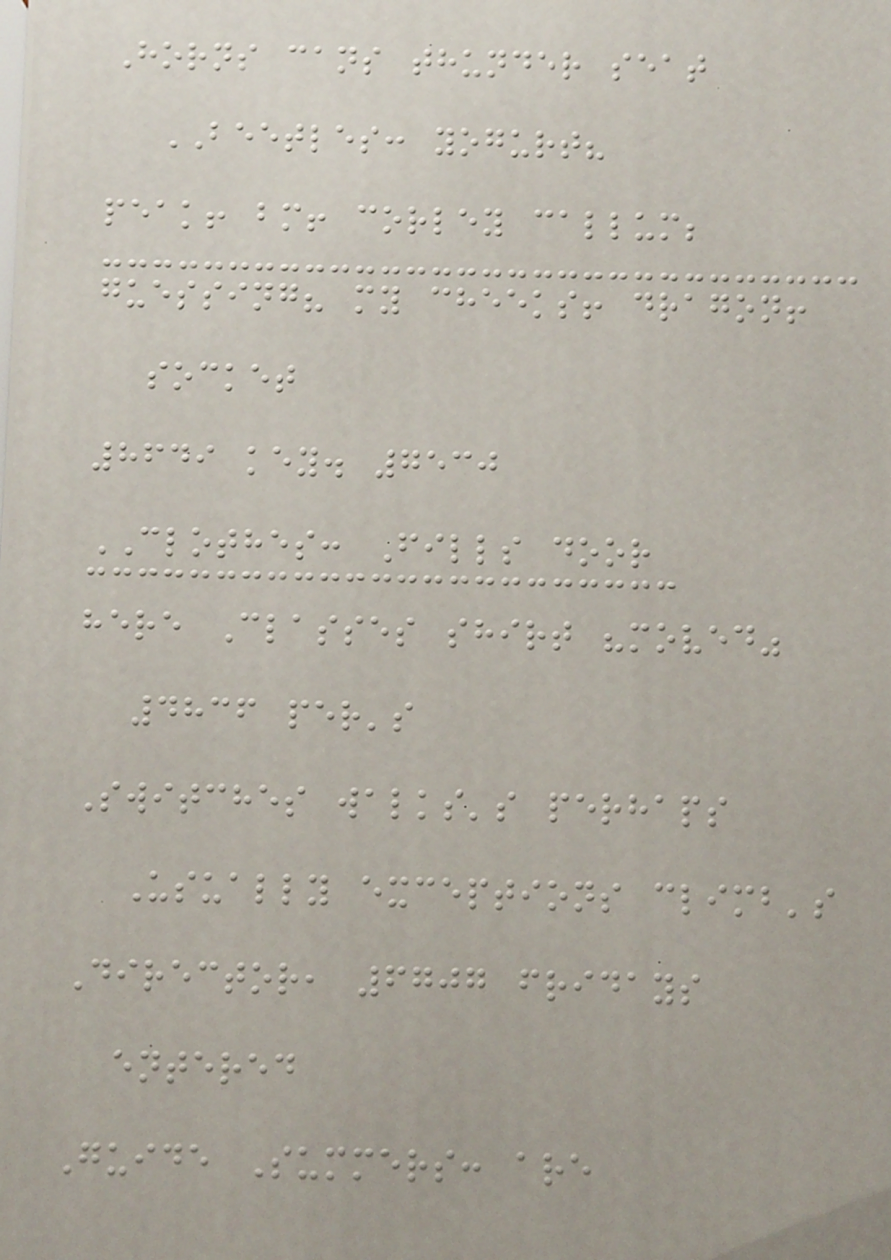Horns cans thunder seat
BEETLES: yogurt?
peak! bm! corley callum;
guessing? my cheeks! dragon!
socket
8649 key. 7530
CLOTHES: Fills door
here Classes shirt "moved"
4836 per's
Switches walks's perhaps
Usually exceptions climb's
Director, 6707 fridays
entered
Guide Summers: are
